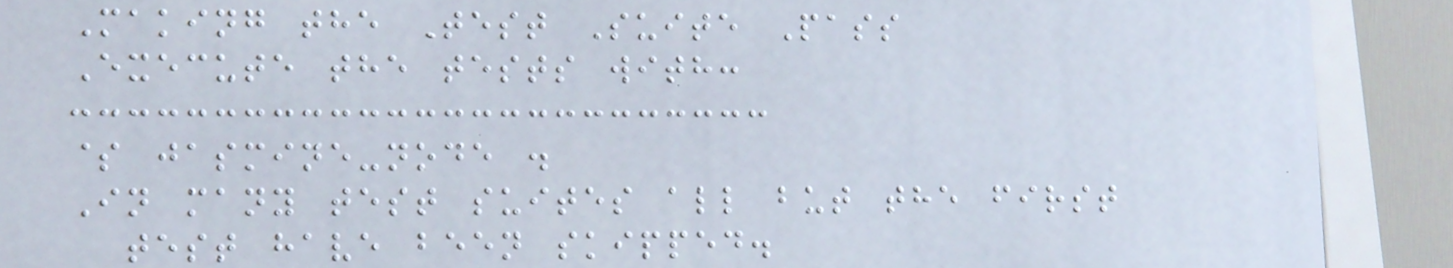Making the Test Suite Pass
Execute the tests with:
$ jasmine-node .
In many test suites all but the first
test have been skipped.
